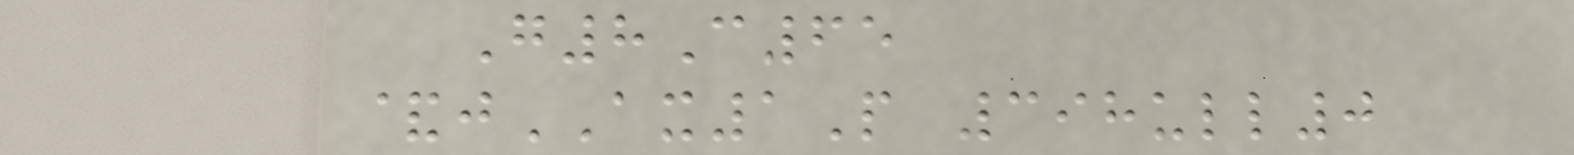G8C65
&jAX1P 398ull0
